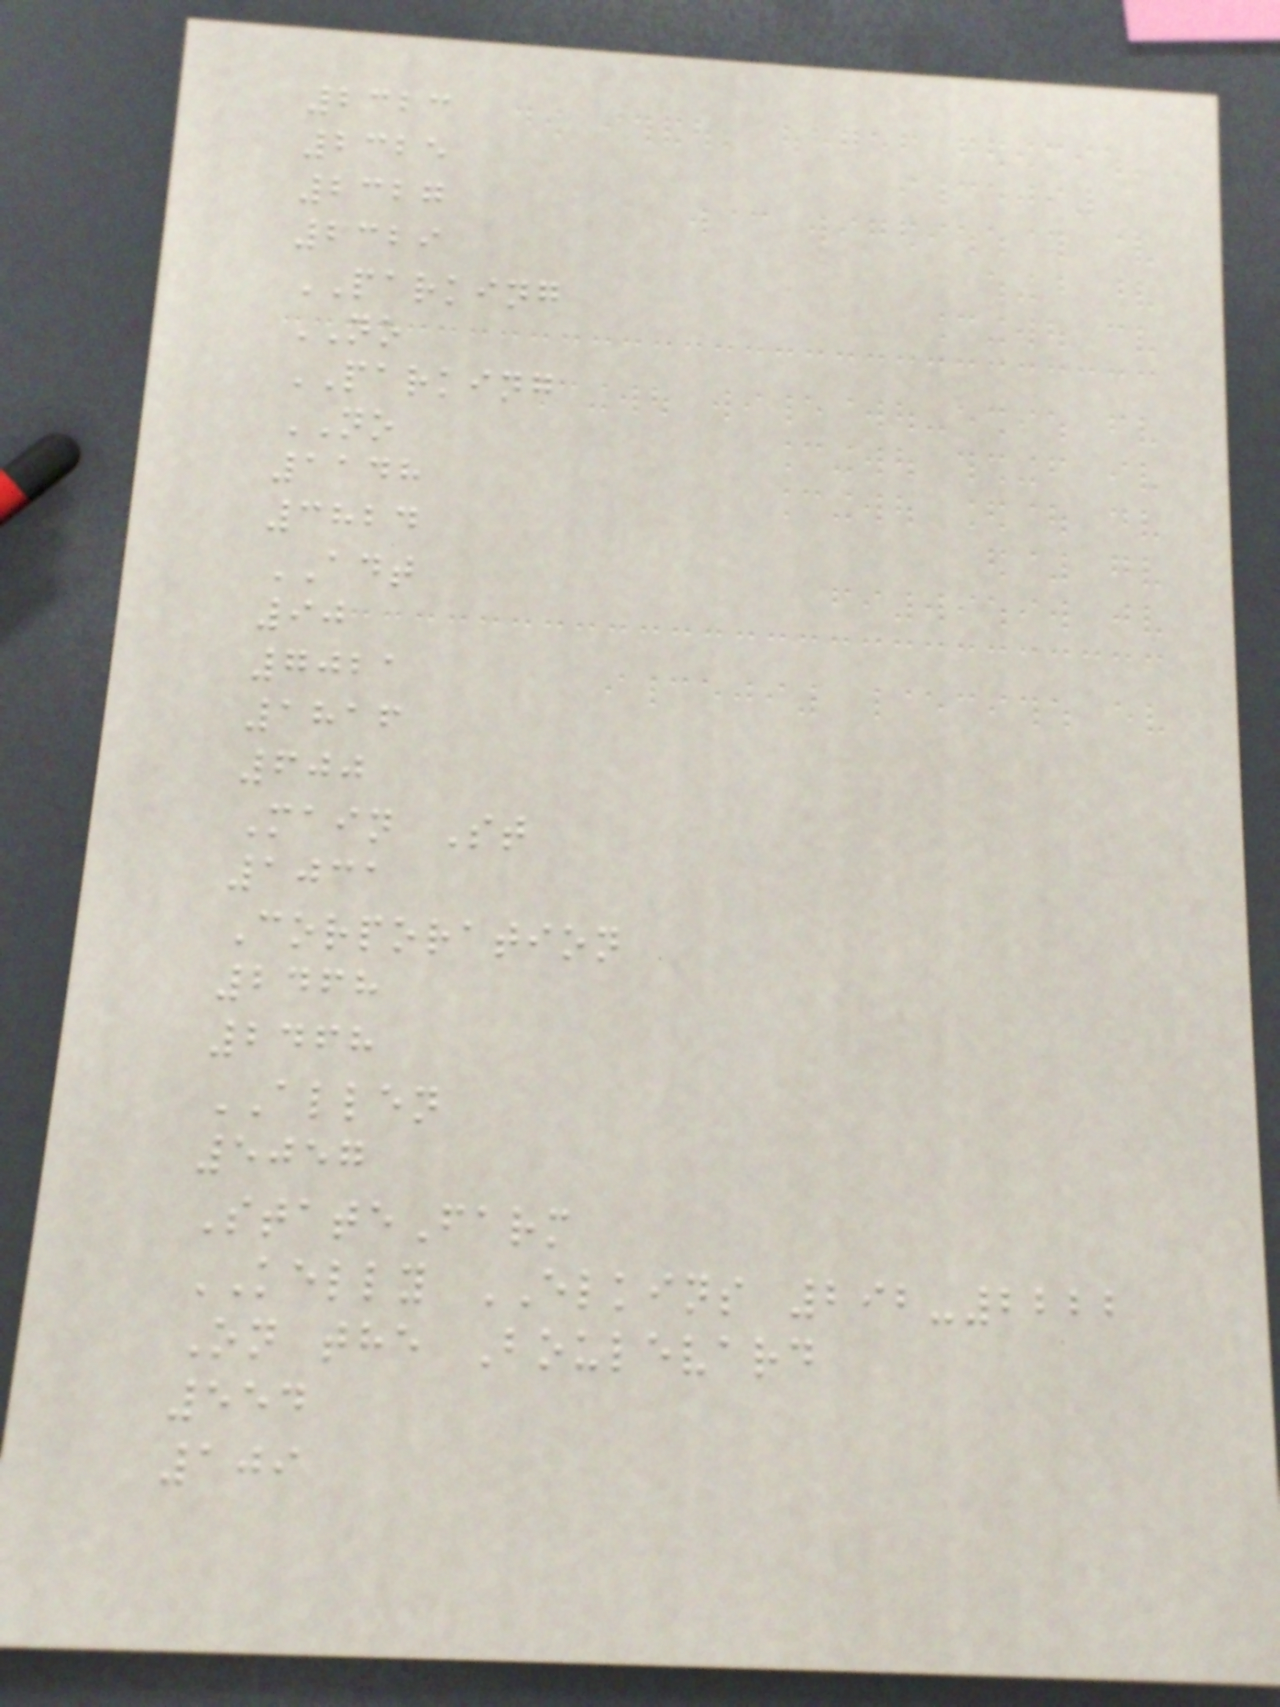2323
2325
2327
2329
PARKING
NO
PARKING
NO
1148
3824
ADT
90
7021
1816
600
Main St
1031
Corporation
2468
2468
ALLEN
5057
StateFarm
KELLY ELKINS 292-2222
On the Boulevard
554
109
